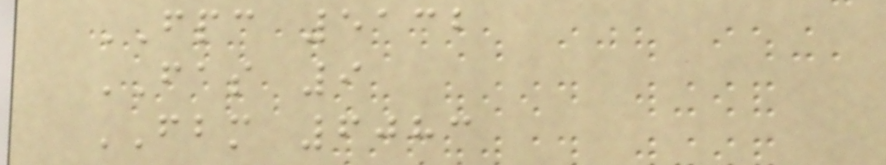FPC 5132
FAS 9
FBM 6083
